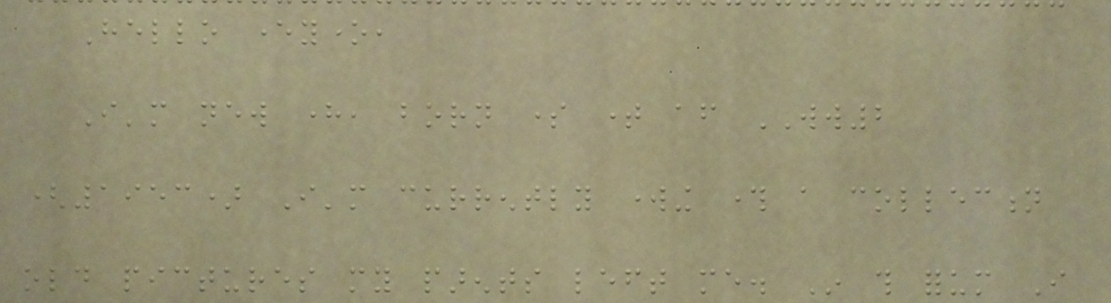Hello everyone,
I'm new here, born some time after WW2
(1953) I'm currently working through a collection
old pictures my parents left me. In this forum I
